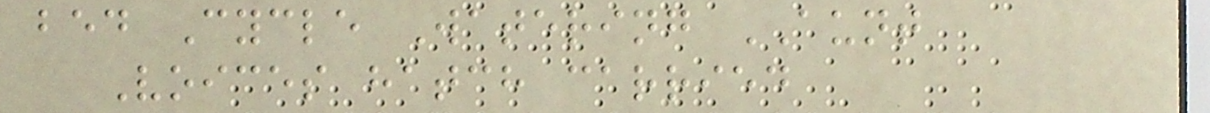bed Cycle Watering AUNT
Voices hatch carried
